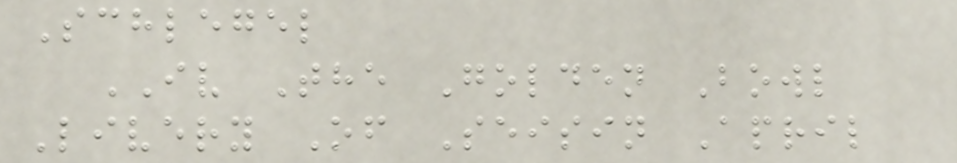Schlegel
IV The Golden Bowl
Livery Of Seisin April
